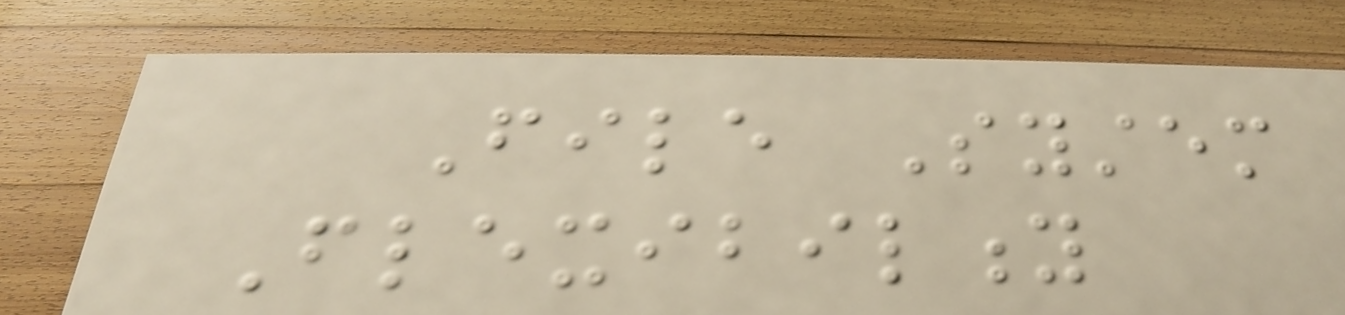File System
Flexibility
